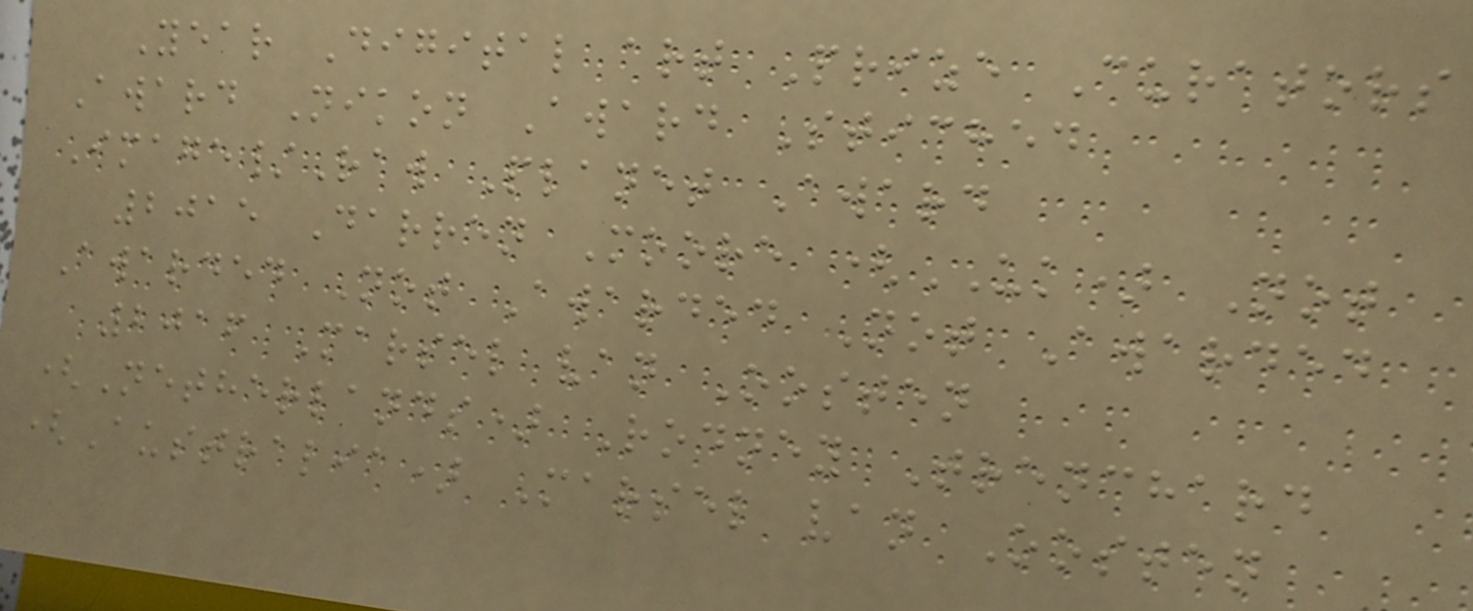Year Digital art Prize Curators
Award Nikon Award Stiched
Image/Raw Planet Award
2015 Darren Moore (UK) Not
Awarded Not Awarded Not Awarded
2016 Marsel van Oosten
(Netherlands) Rodney Trenchard
(Australia) Marsel van Oosten
